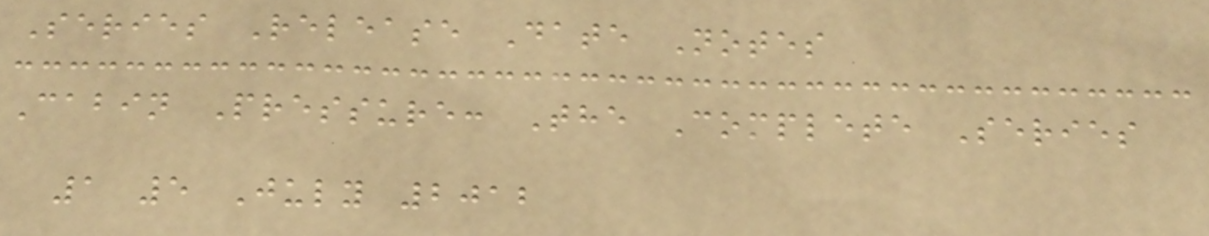Series Release Date Notes
Cabin Pressure: The Complete Series
1 5 July 2012
